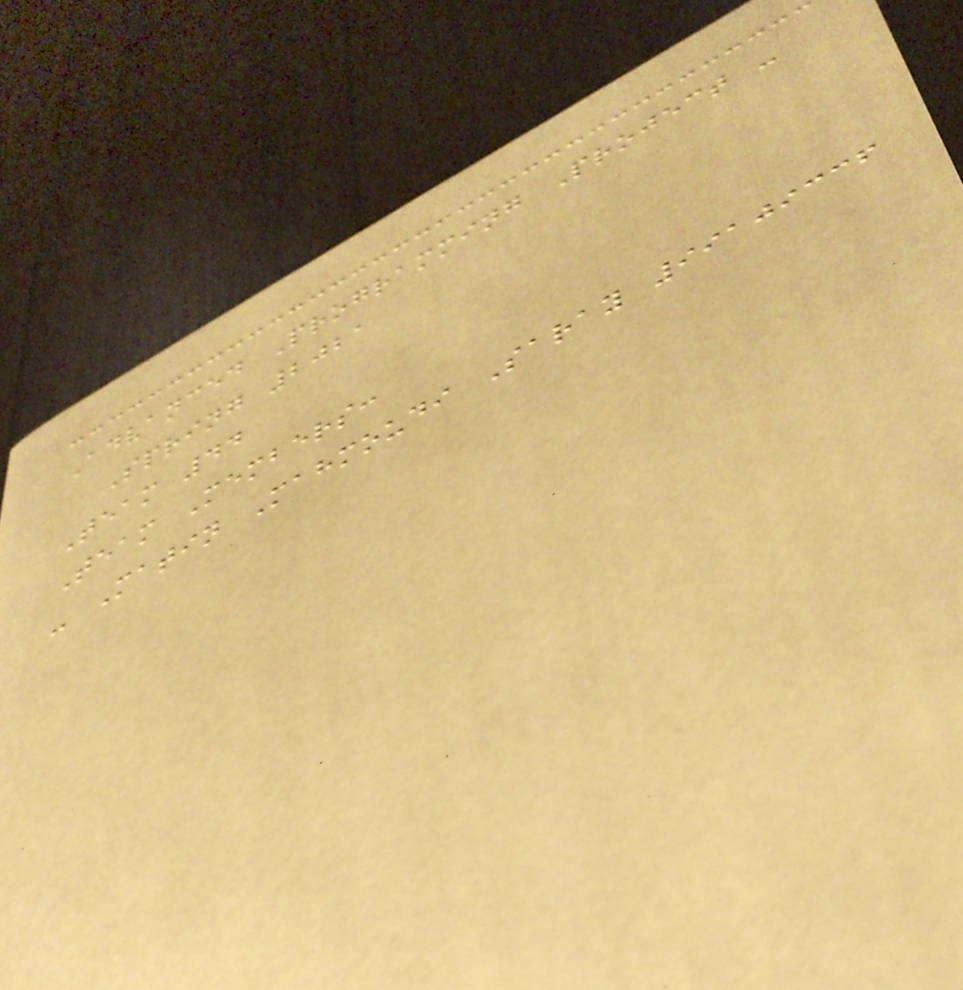Advanced Programming Project -
Spring 2021
Team 44
Team Members:
- Matin Mahmoudi Saray 99109336
